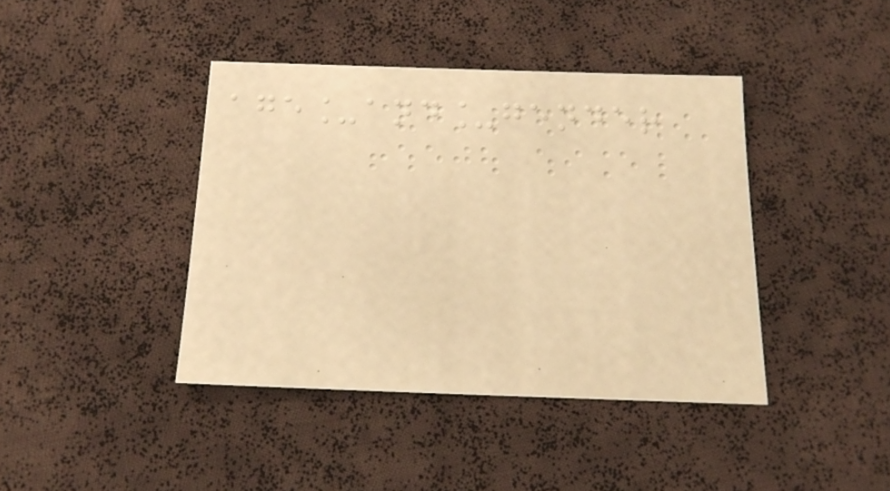age_and_gender
